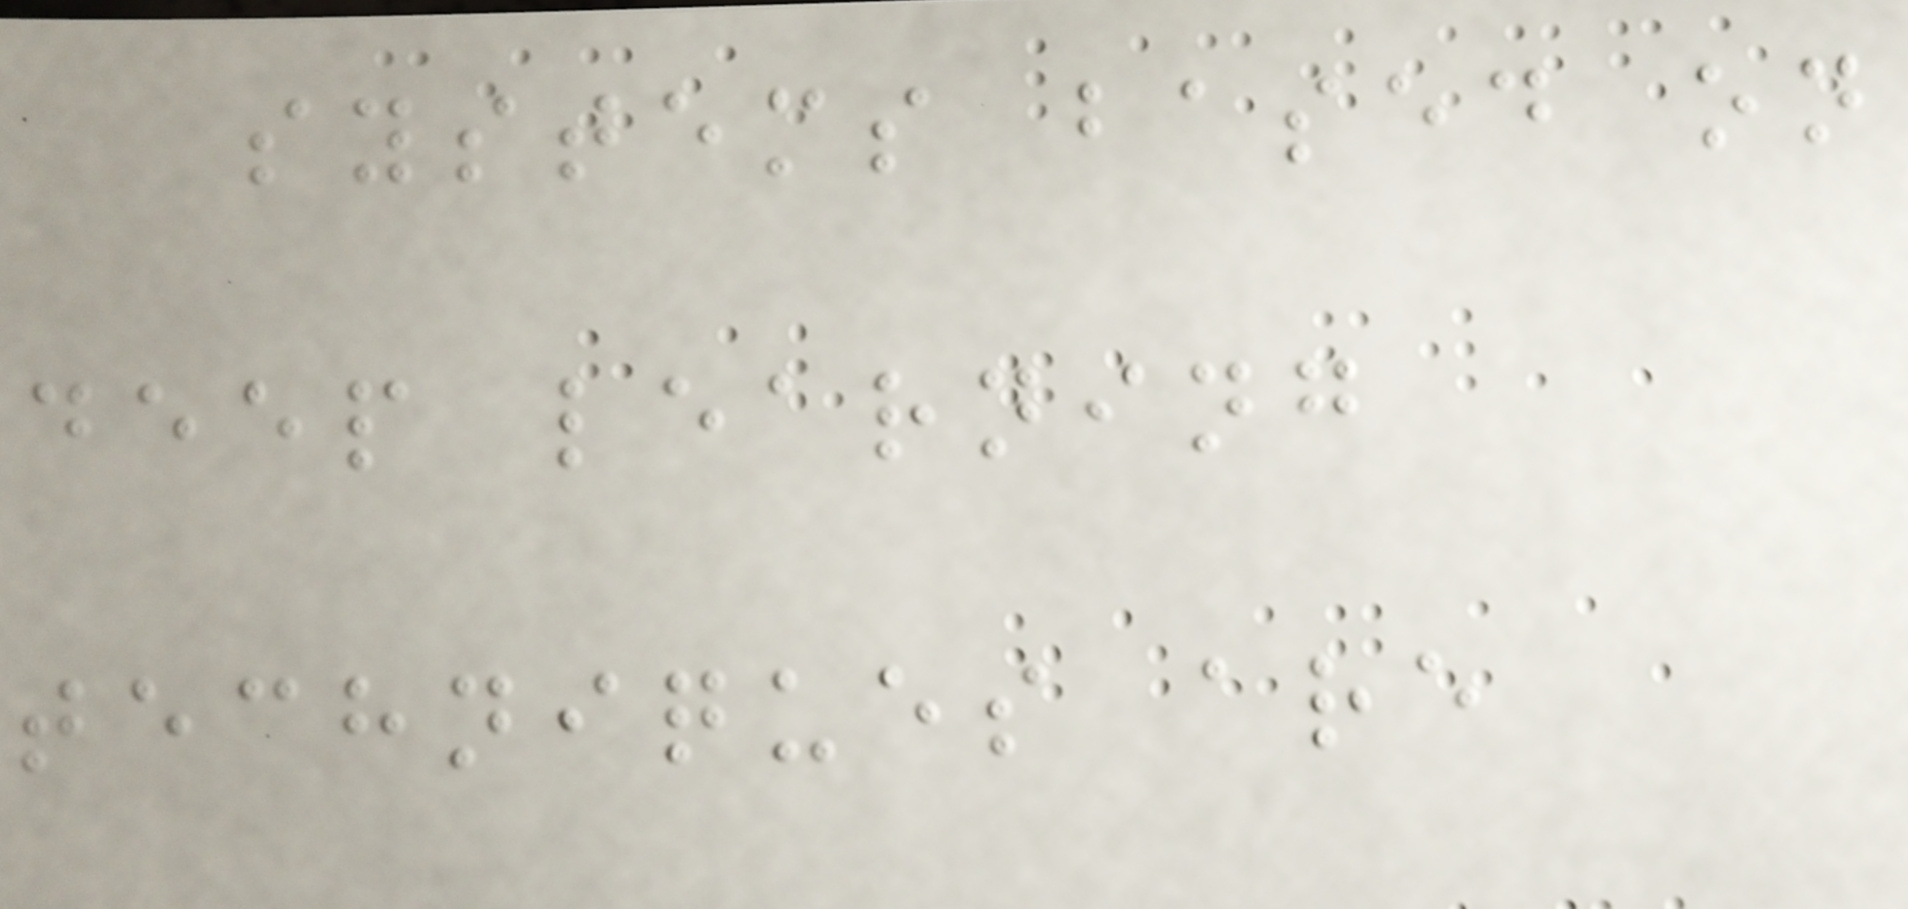systems based on
deep learning
techniques are
